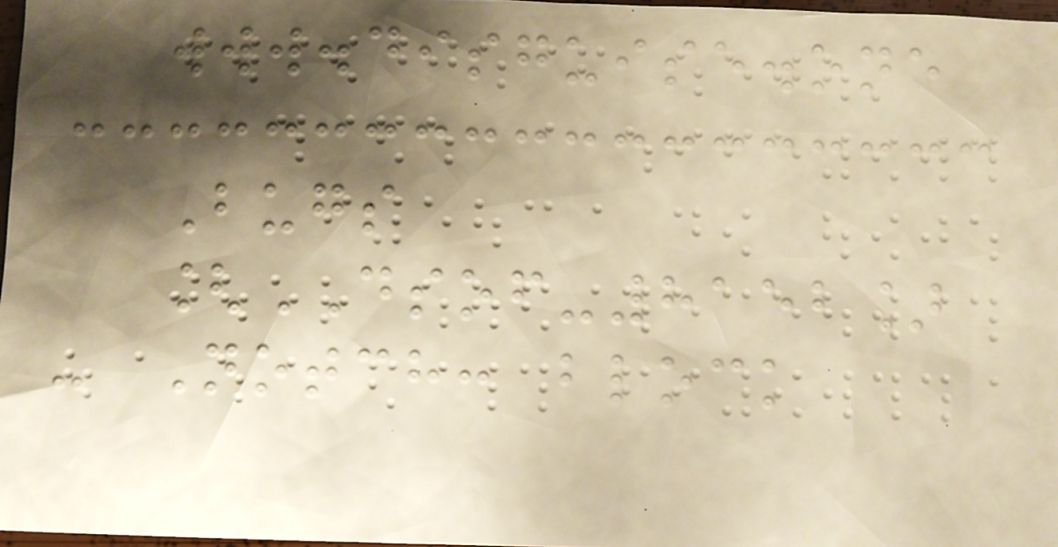www.disguise.one
Bugs
[DSOF-8152]
- Notch: block
